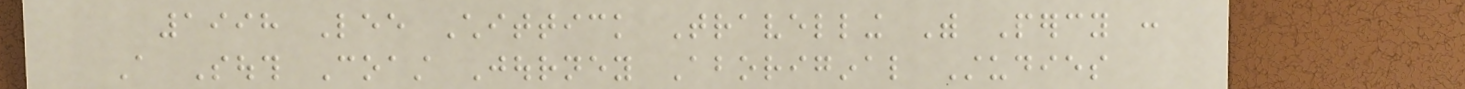1998 Lee Chittick Travelling With Percy :
A South Coast Journey Aboriginal Studies
